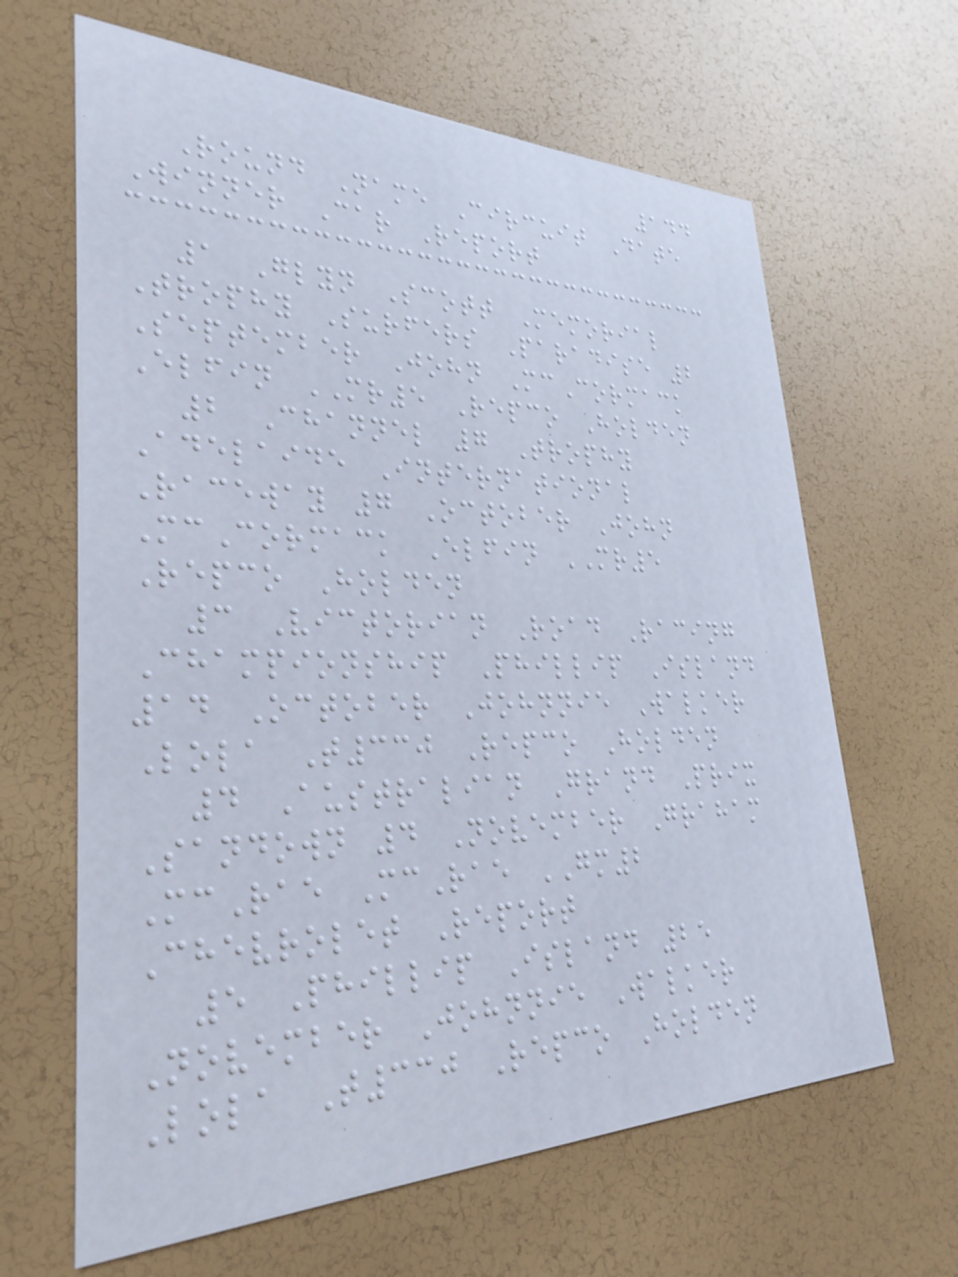144
Round Name Circuit Date
Winner Car Report
1 Glyn Scott Memorial
Trophy Surfers Paradise 2
September John McCormack
Elfin MR5 Repco Holden
2 Channel 7 Trophy
Adelaide International
Raceway 7 October John
McCormack Elfin MR5
Repco Holden
3 Victorian Road Racing
Championship Phillip Island
14 October Johnnie Walker
Lola T330 Repco Holden
4 Australian Grand Prix
Sandown 4 November Graham
McRae McRae GM2
Chevrolet Report
5 Phillip Island 25
November Johnnie Walker
Lola T330 Repco Holden
